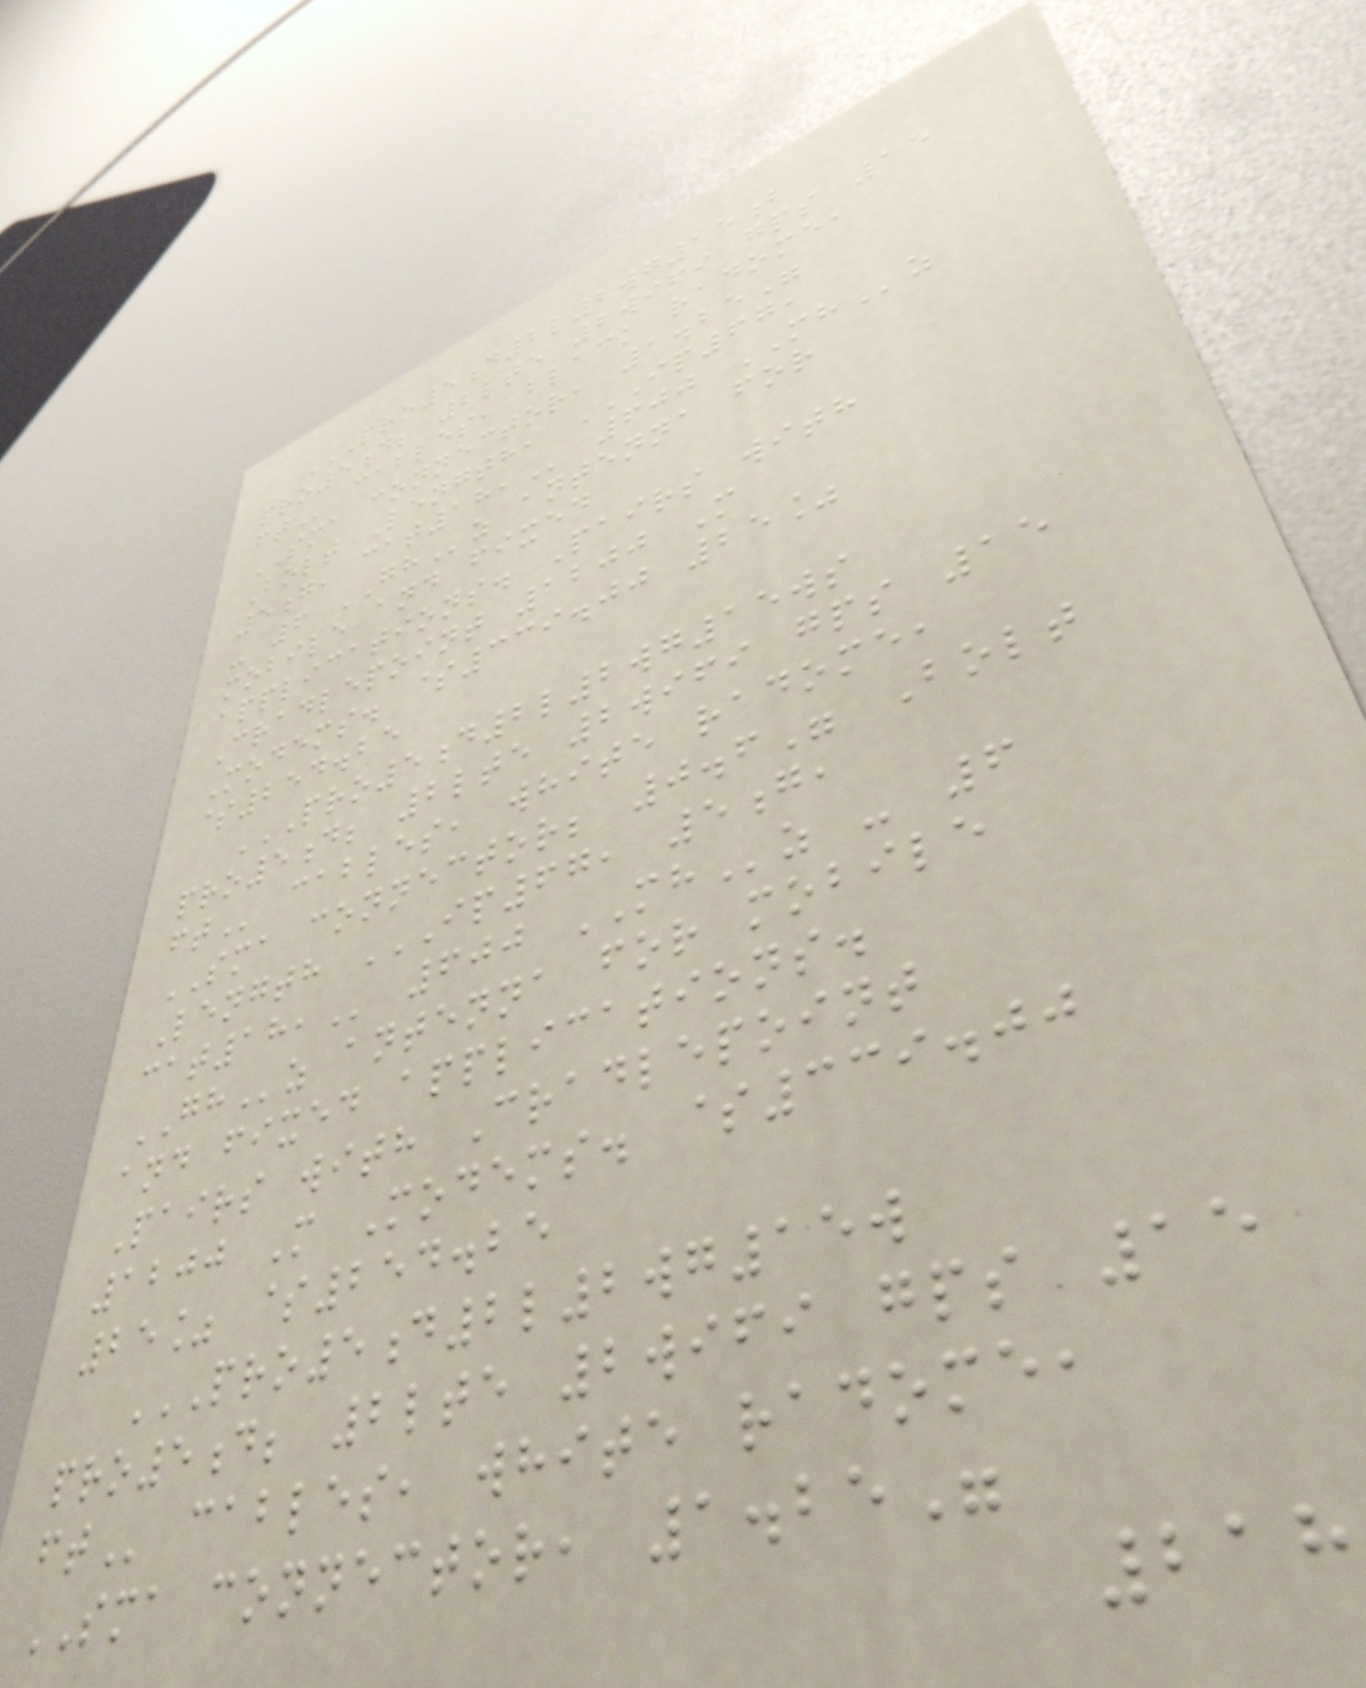PRO5D2L2WG15B
PRO5D; 2LTE 2WIFI GPS 15
FT cables, black radome,
SMA connector, 1.25"
Bolt Length, IP67,
5G, CAT18, 600 MHz
- 6 GHz antenna for
mobile and fixed
applications. Pairs with
Cradlepoint 1200 M
Modems. $339.00 25%
$254.25
PRO5D2L2WG15WS
PRO5D; 2LTE 2WIFI GPS 15
FT cables, white radome,
SMA connector; 0.6" Bolt
Length IP67, 5G,
CAT18, 600 MHz - 6
GHz antenna for mobile
and fixed applications.
Pairs with Cradlepoint
1200 M Modems. $339.00
25% $254.25
PRO5D2L2WG15W
PRO5D; 2LTE 2WIFI GPS 15
FT cables, white radome,
SMA connector, 1.25"
218
